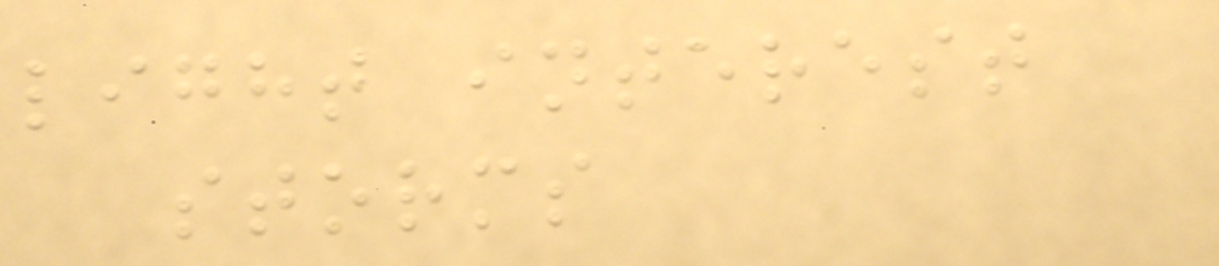light interest
storms
